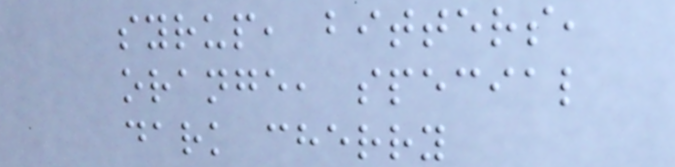syrup, bitters,
orange, special
dark cherry
